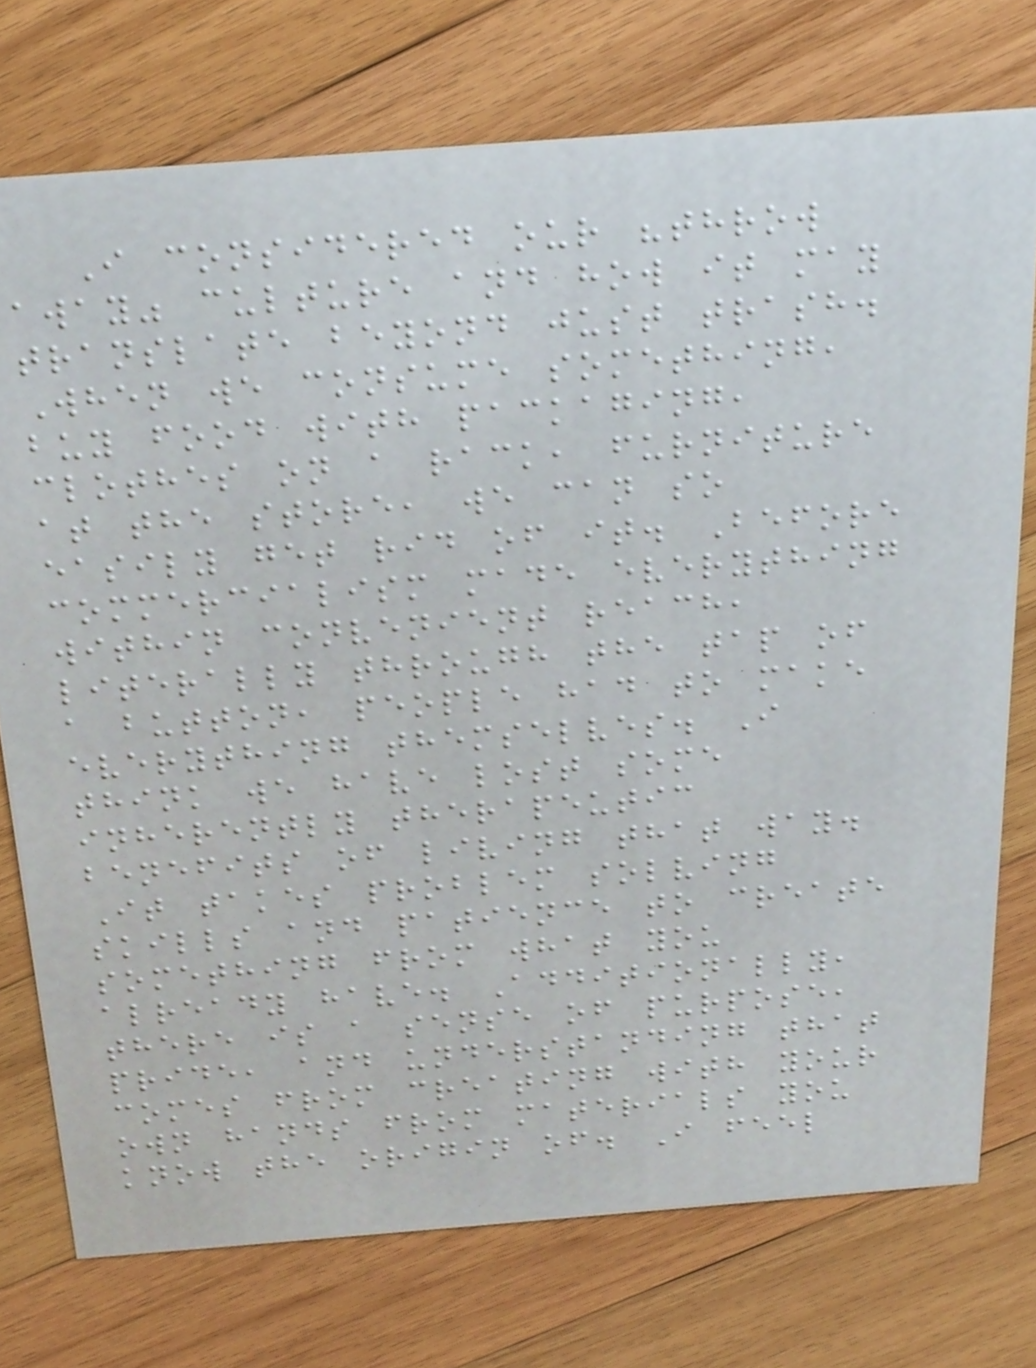I considered our "throw
away" culture and how it may
translate beyond just trash.
When we consume something,
buy food with packaging,
clothes on a rack, furniture
at the store, we can so
easily get rid of it. Before
commercialism made everything
within convenient reach,
literally through the tap of
a button, people had to make
everything themselves. I
think we have lost some
inherently therapeutic
benefits of living that way.
It takes problem solving
skills and patience to create
something from what you
already have. Additionally,
there is a sense of purpose,
pride, and understanding that
comes from creating with your
own hands from materials you
know the origin of. I feel
